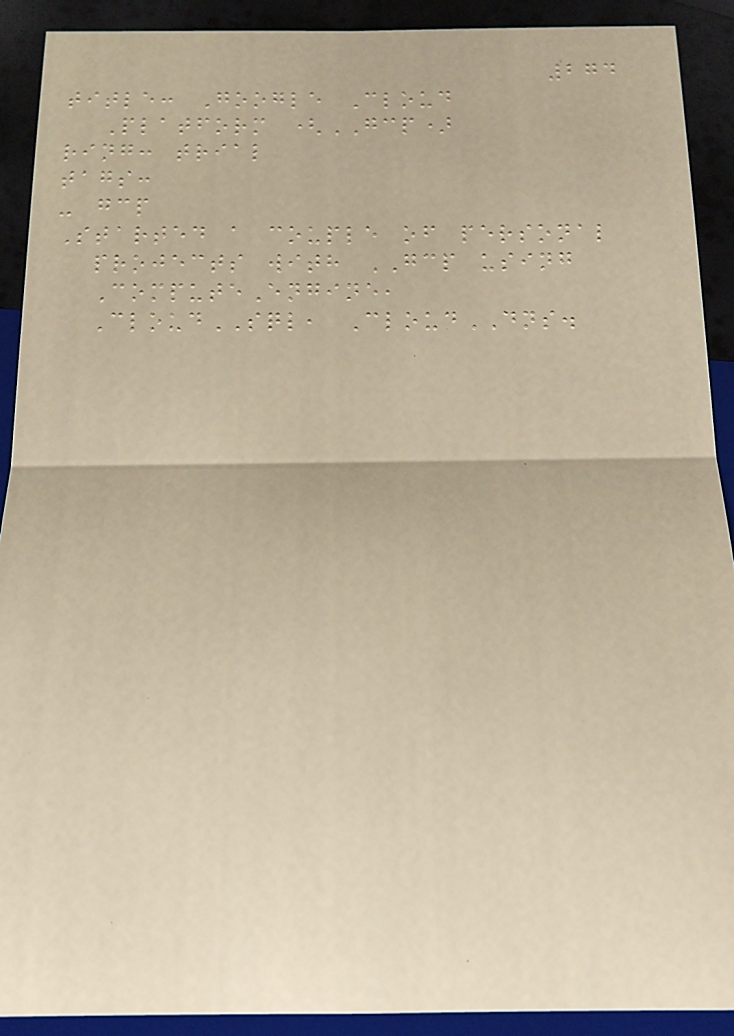274
title: Google Cloud
Platform (GCP)
ring: trial
tags:
- gcp
Started a couple of personal
projects with GCP using
ComputeEngine,
CloudSQL, CloudDNS.
